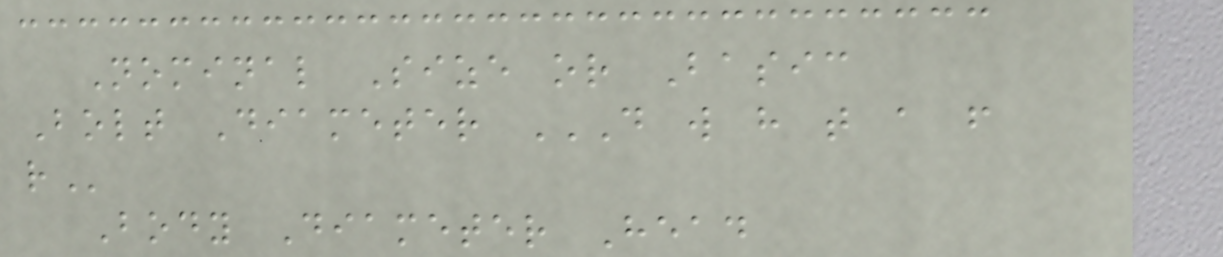Nominal Size or Basic
Bolt Diameter D W H T A F
R
Body Diameter Head
